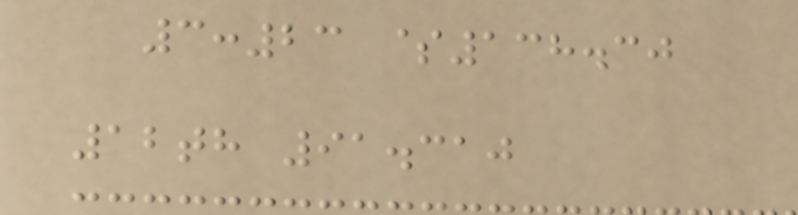3:23 $138.30
12th 91.310
